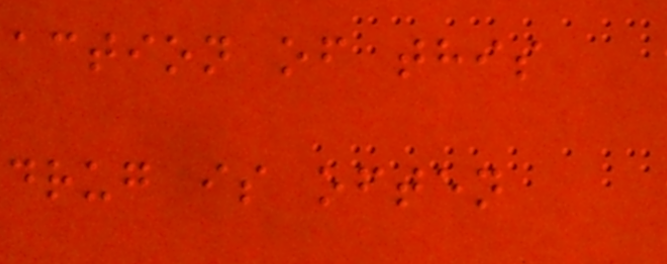action of this
drug is often
